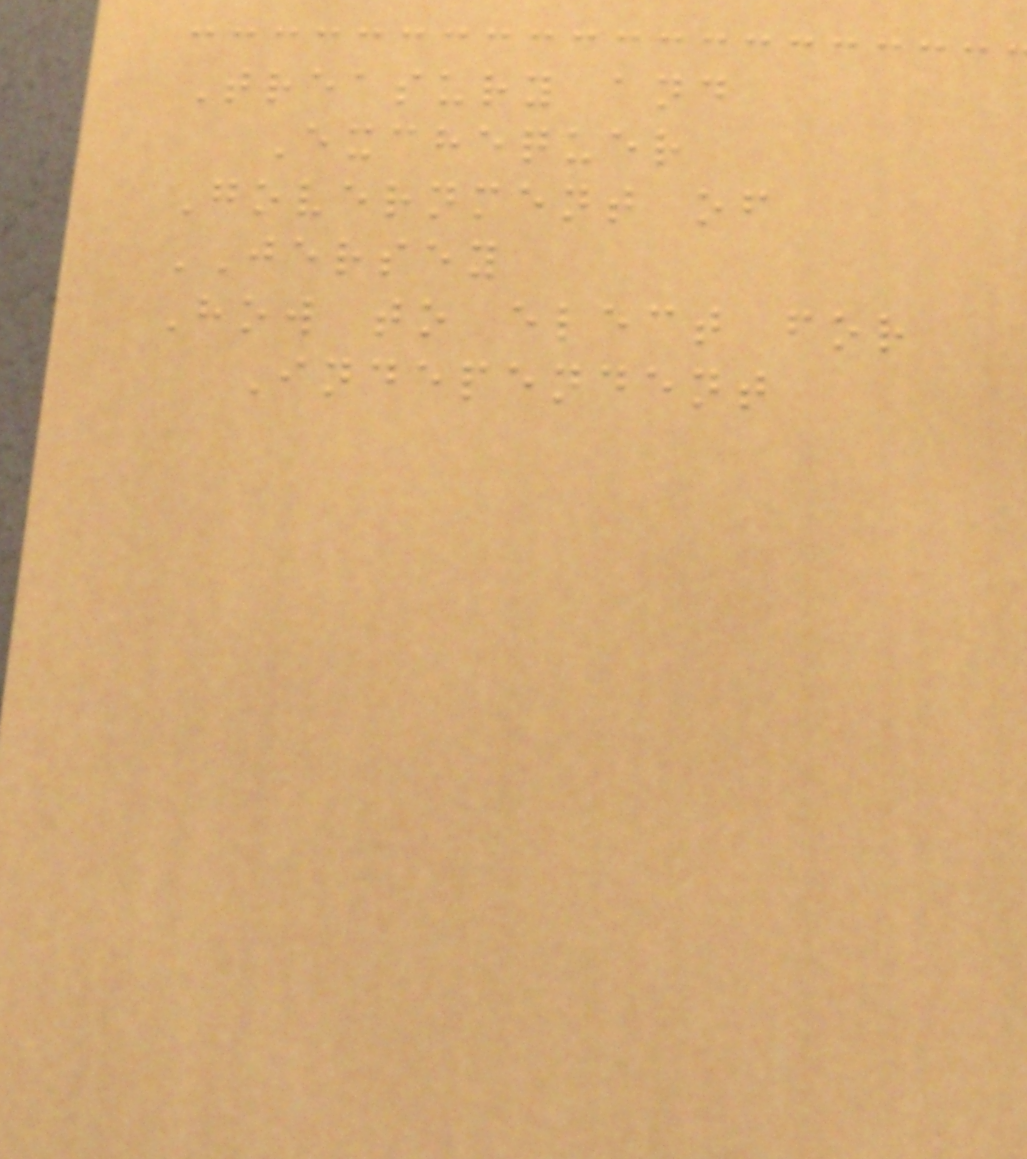Treasury and
Exchequer
Government of
JERSEY
How to elect for
Independent
